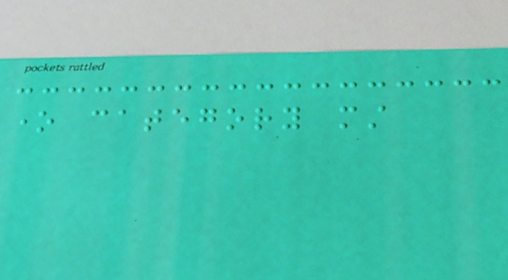one category must
